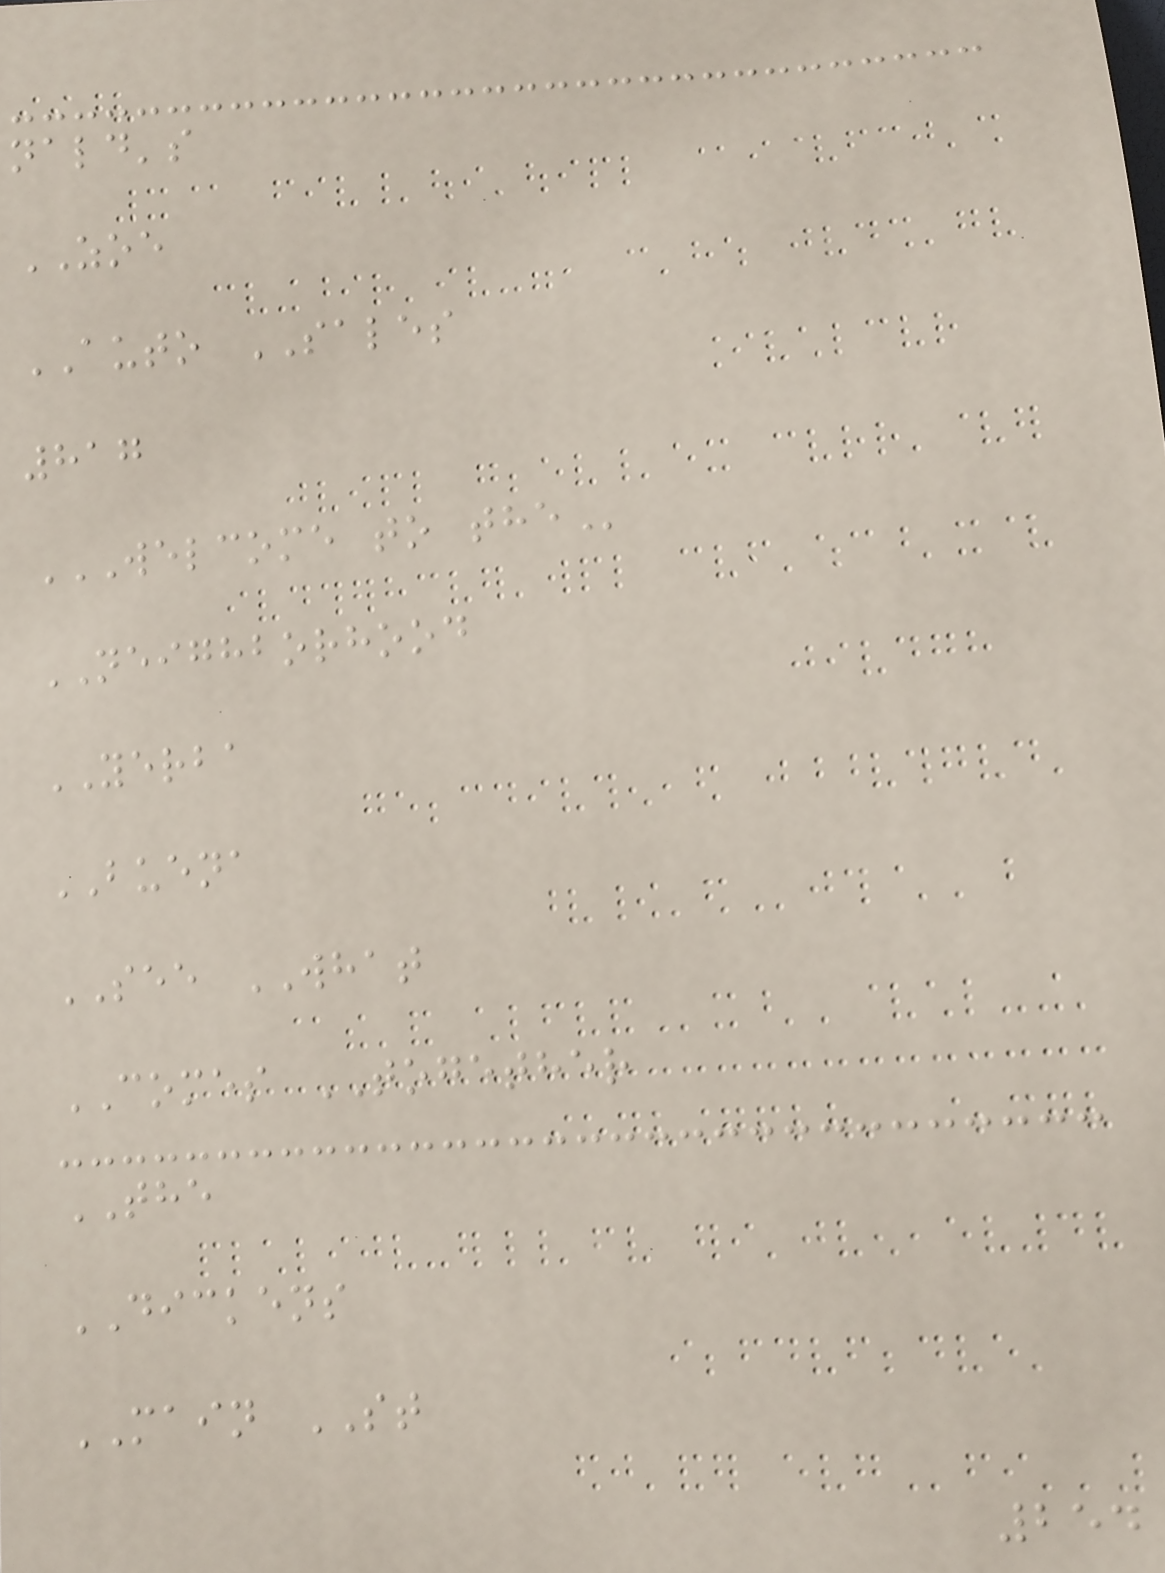nald's
ZOE
AUTO SALES
817
WELCOME TO THE
NEIGHBORHOOD
YERBA
BUENA
SEE WHAT
COMES TOGETHER
THE
DICKENS
MAIN ST
254
